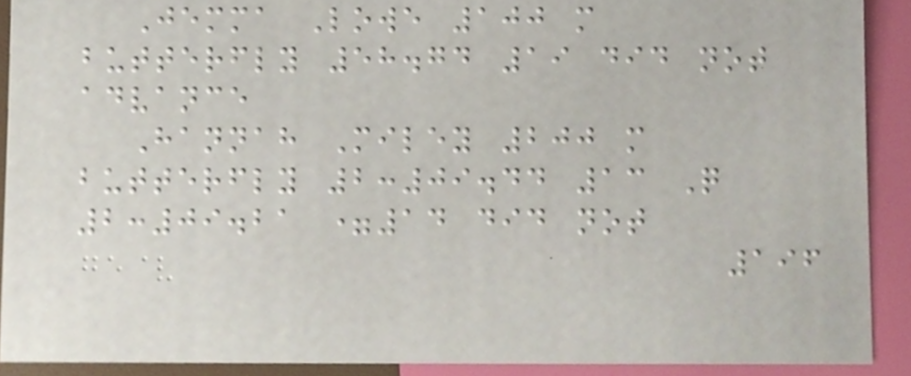Jemma Lowe 100 m
butterfly 58.74 19 did not
advance
Hannah Miley 200 m
butterfly 2:09.44 13 Q
2:09.21 =14 did not
196
